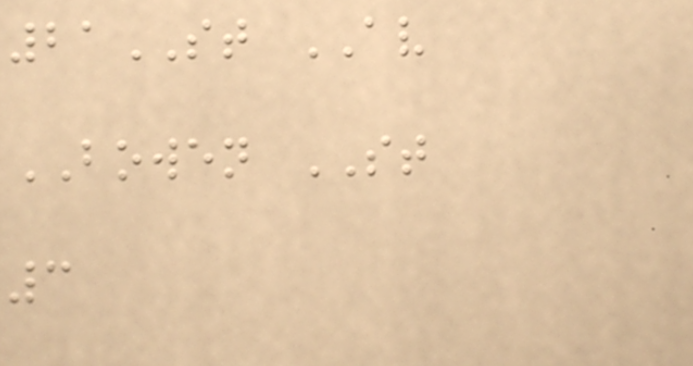21ST AV
BOWEN ST
3
